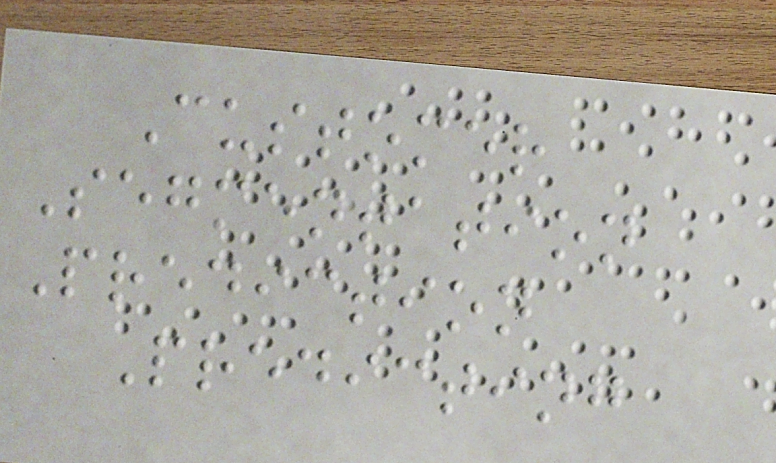Customer
Segmentation
Prediction
Predicting
